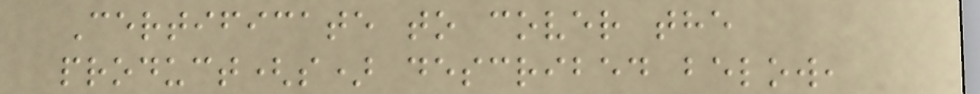Certificate to cover the
product(s) described below,
